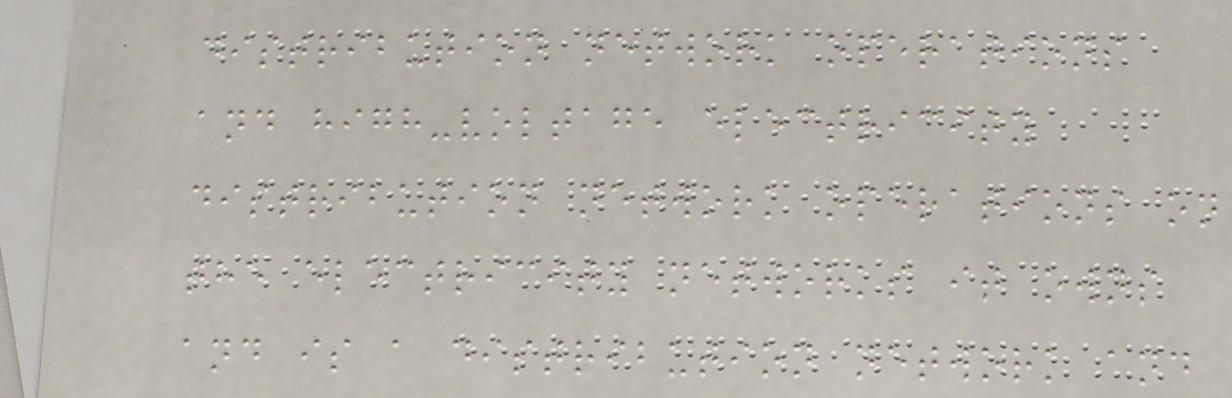distribution network operations
and high-voltage electricity
distribution network operations on
the electricity networks it owns
and is a distribution network and
